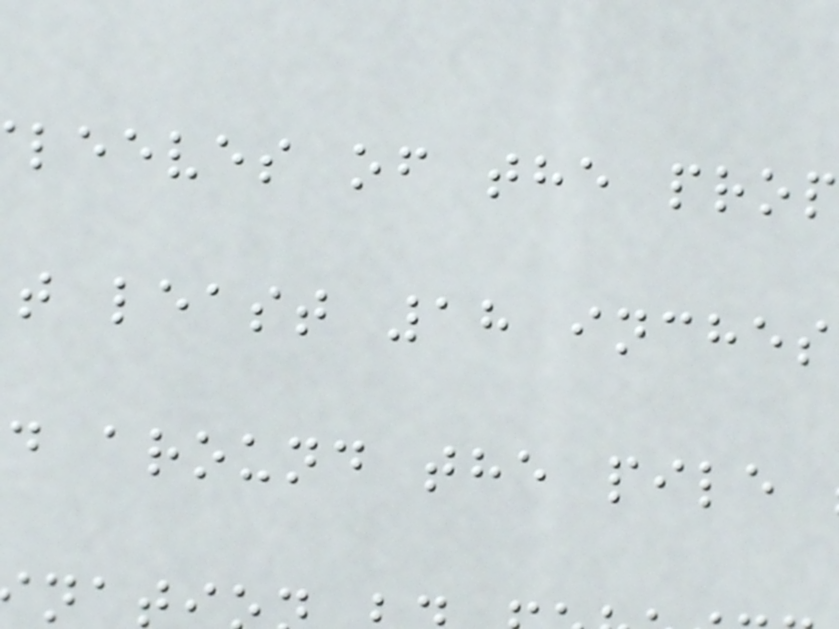leeves of the prop
t least 18 inches
d around the pile
